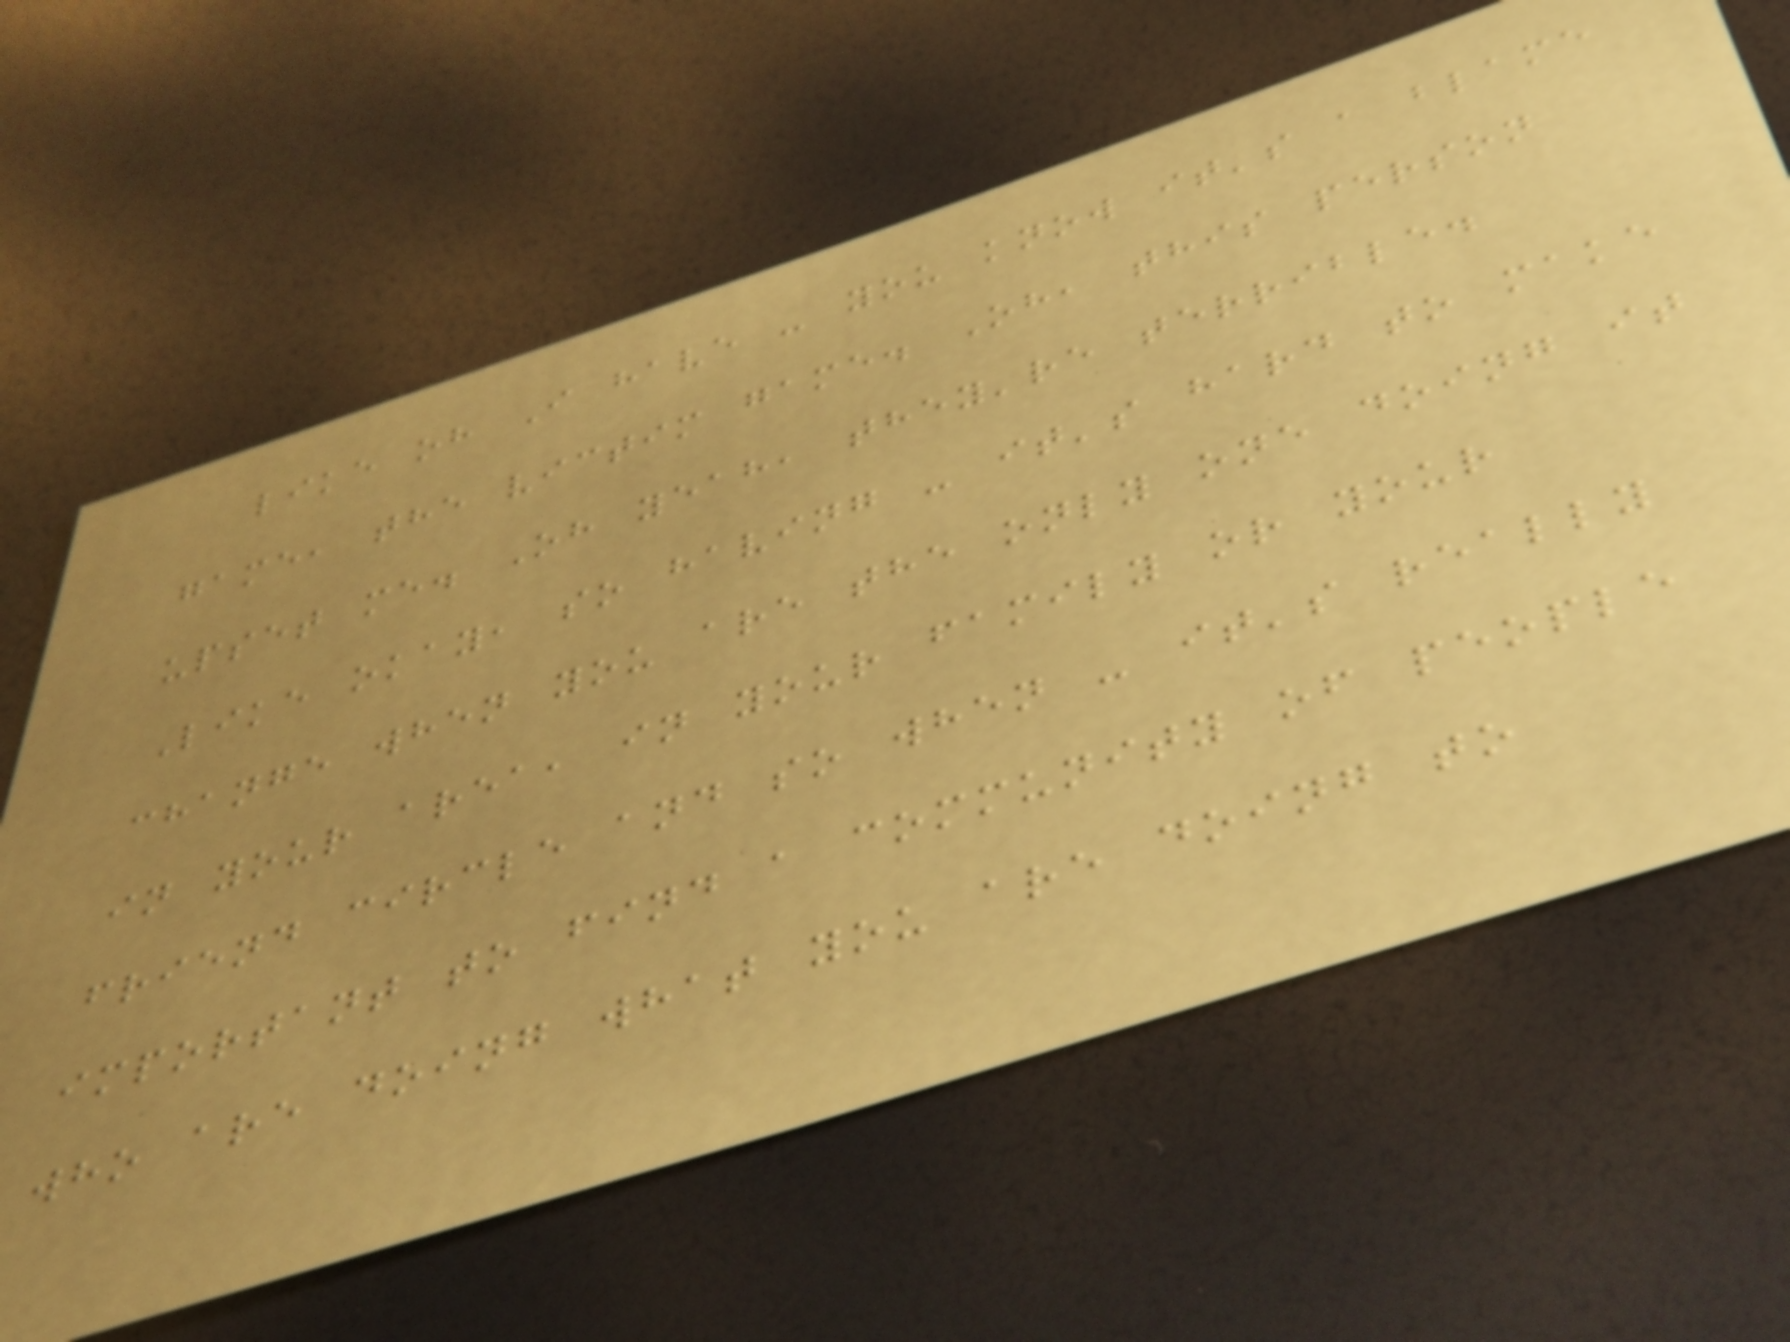like oh I have - you know it's a blame
game, the victim game. Oh, this person
upset me. Oh yeah, they're terrible.
Like okay, so having - it's hard to make
change when you are the only one doing it
in your area, in your family or your
friend circle and so when - it's really
important to find a community of people
who are doing what you are doing to
